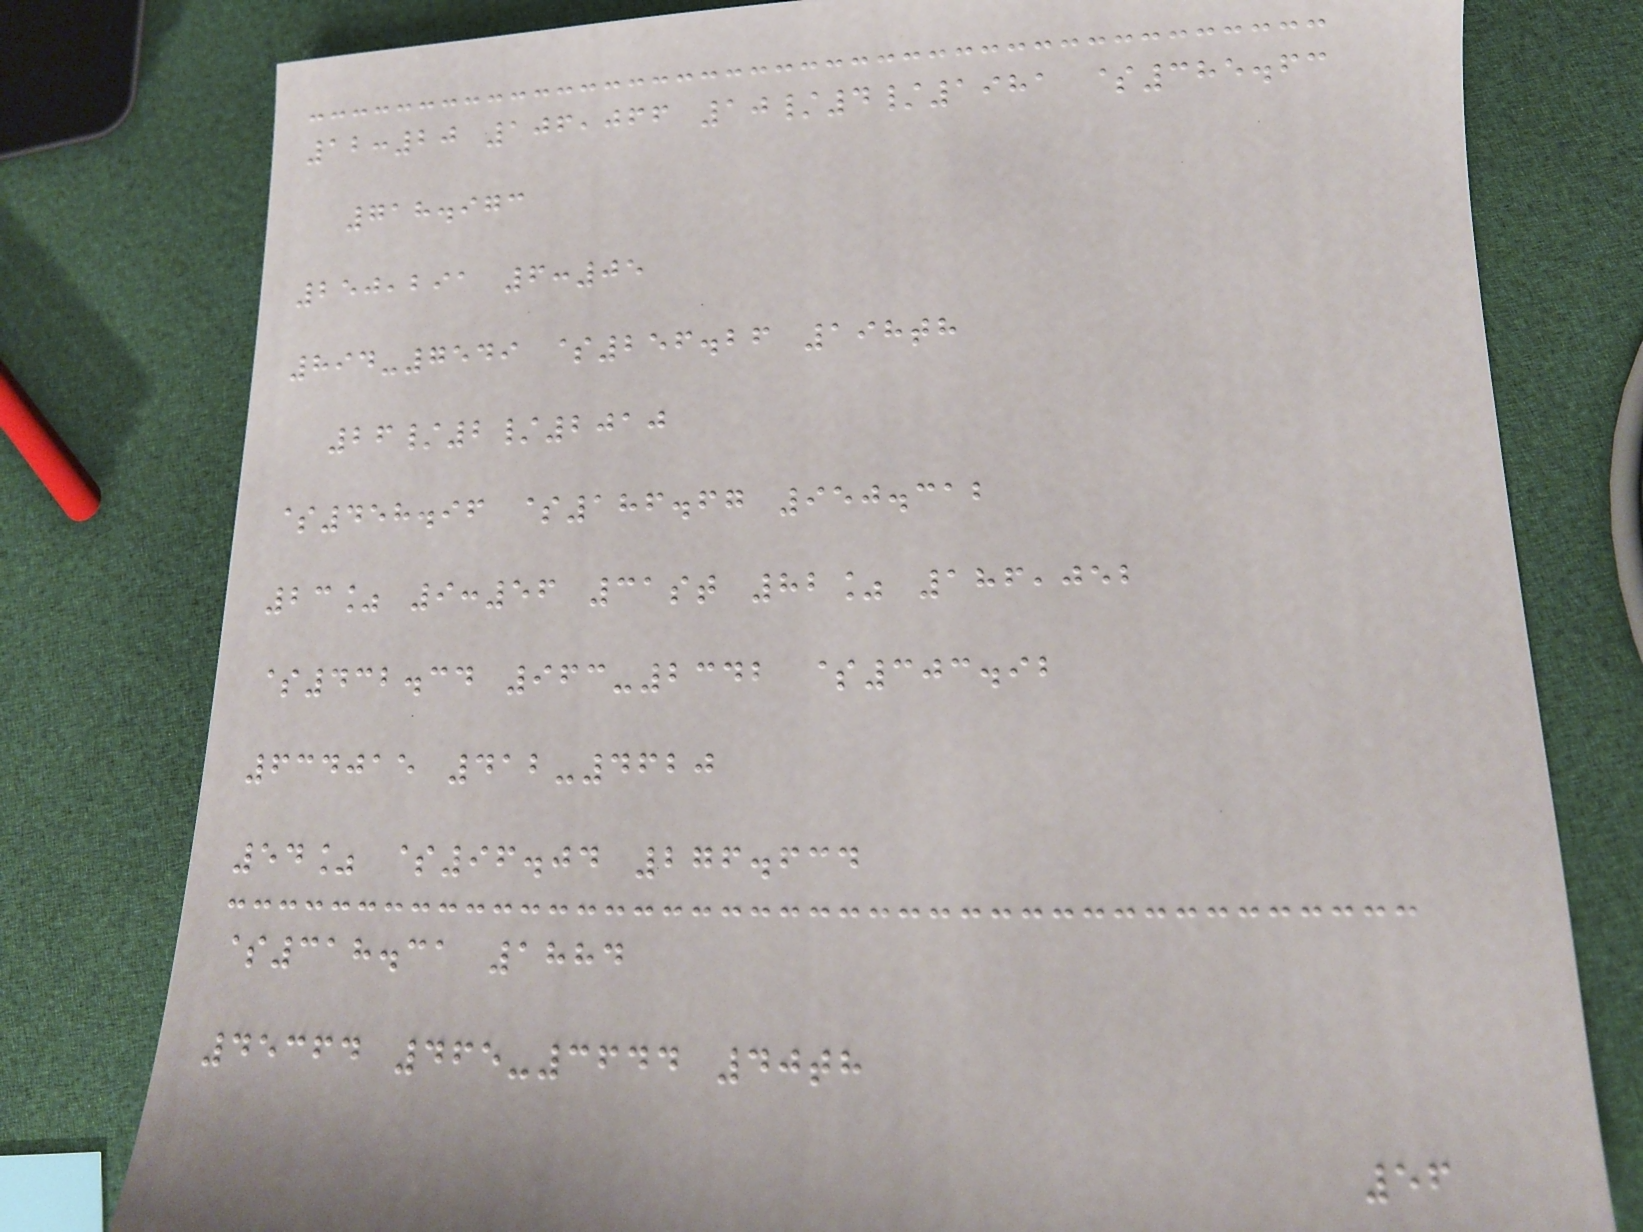12:20 106,066 10/4/1981 $385.63
718.973
250,291 6:05
894-7549 $256.26 198th
26/2/2010
$458.96 $186.67 950.312
23% 9:56 31st 82% 186,052
$432.34 963-2342 $303.92
634015 412-4620
54% $96.04 276.634
$318.31 1884
45364 465-3644 40th
56
